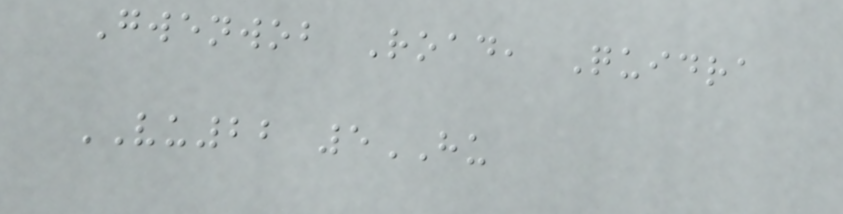Gwenwob Road, Quidra
VU22 5HU
